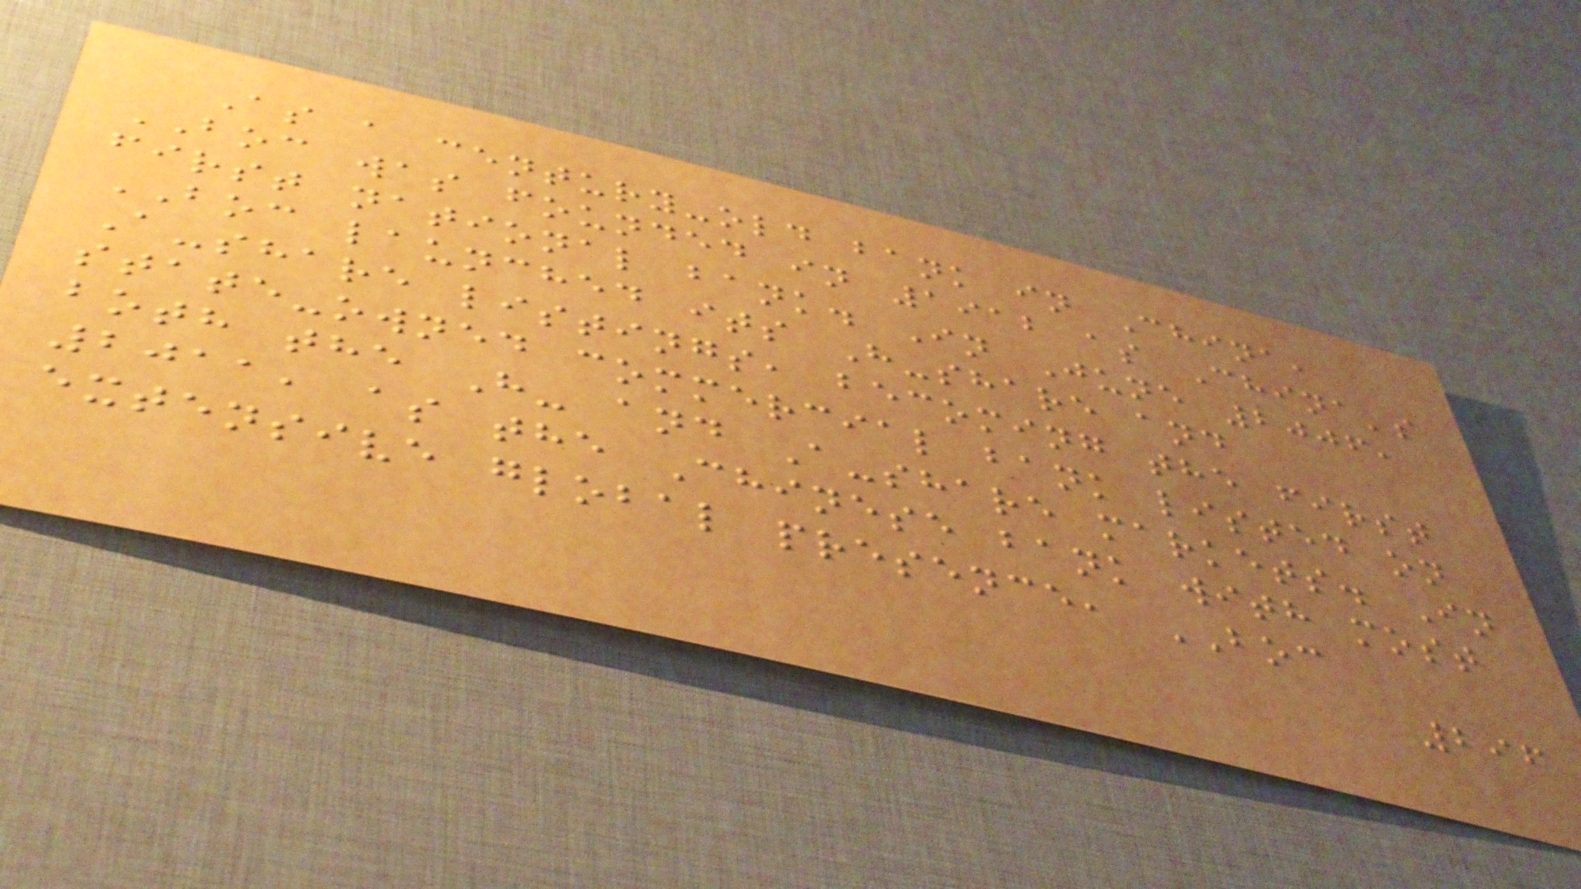As a century-old bank in China,
BOC was founded in 1912 as China's
first national bank. In June 2006,
BOC launched its H-share and
A-share listings, becoming the first
state-owned commercial bank listed on
both the H- and A-share markets. In
2011, as the Chinese bank with most
extensive global presence, BOC
296
